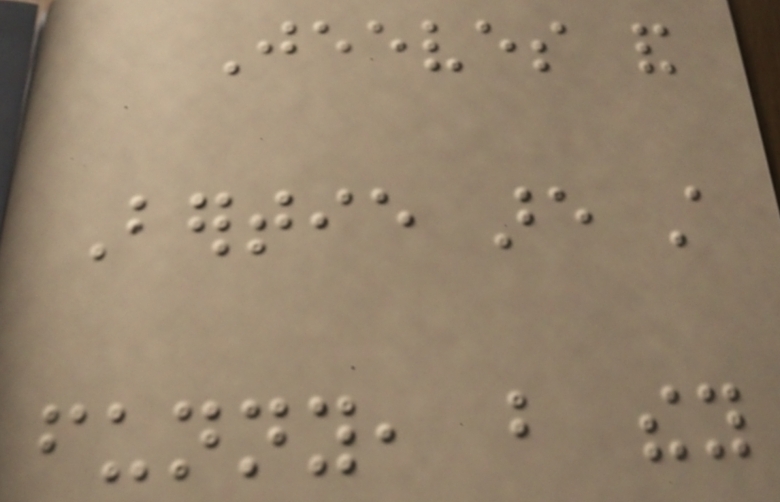Jeeves and
Bertie are still
funny, but they
